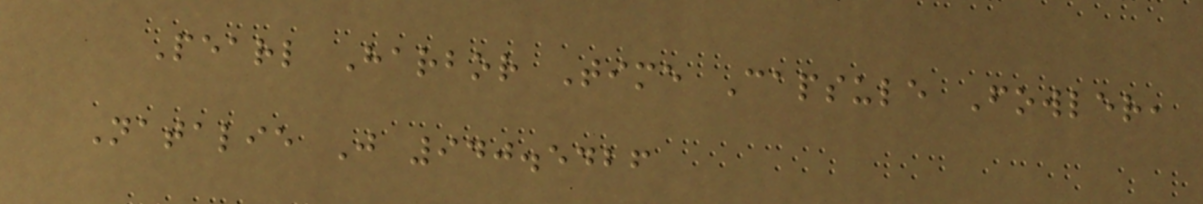Pearl Harbor Time Capsule Fowler,
Natalie J 940.5426
